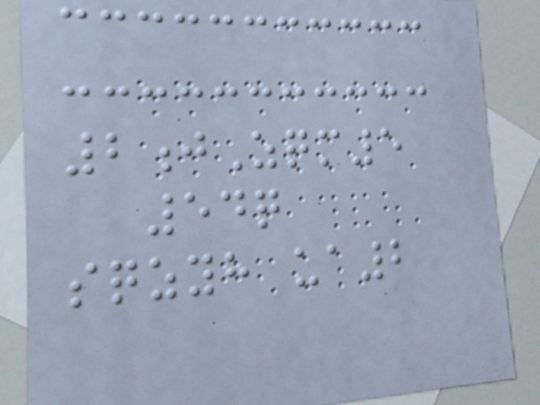2jZqm5
54q
sqzyh ua2
